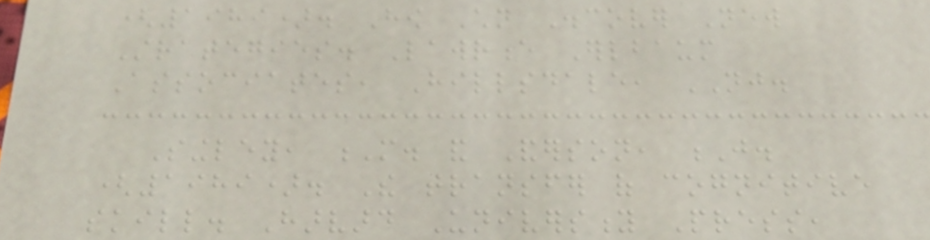(1989). How Children Discover New
Strategies. Lawrence Erlbaum
Associates, Hillsdale, NJ.
Singley, M. and Anderson, J.
(1989). The transfer of cognitive
skill. Harvard University Press,
